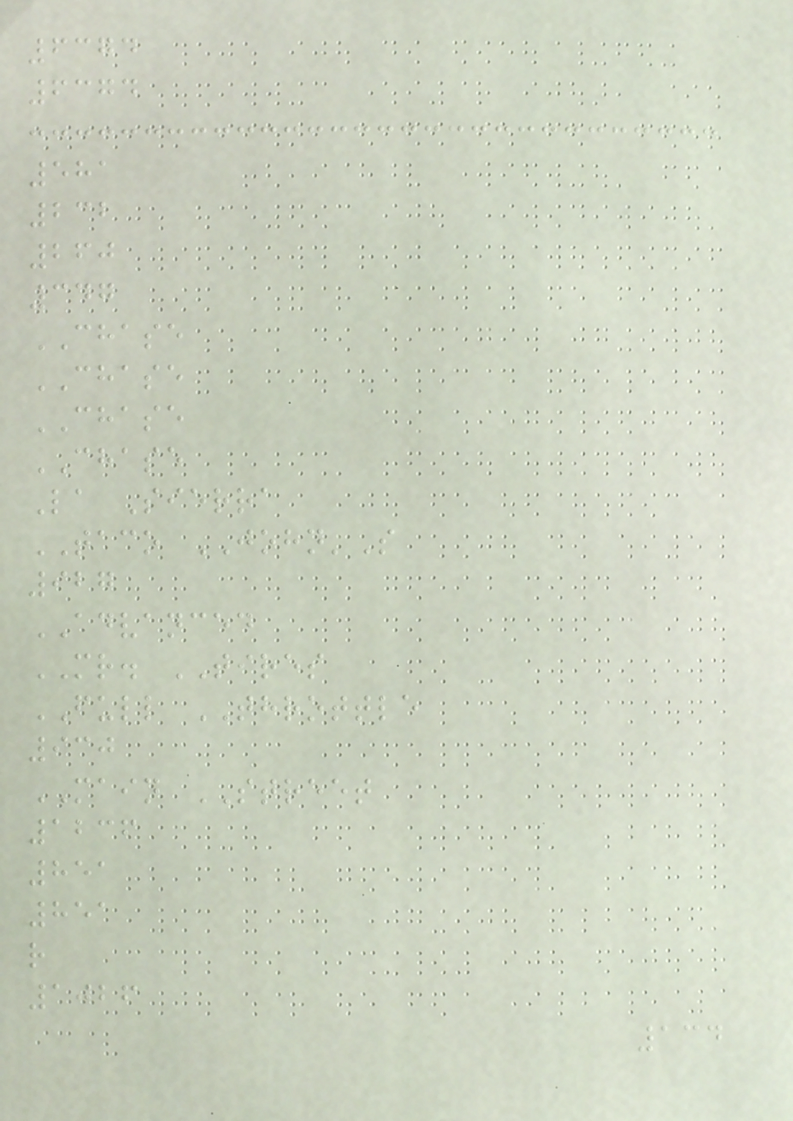6374
6374
581
232
260
347
CHASE
CHASE
CHASE
CHASE
La Sierra
TACO JOHN'S
927
ADVANCED
MR. TIRES
FULL THROTTLE
930
MAIN STREET
1236
851
851
r
1026
134
